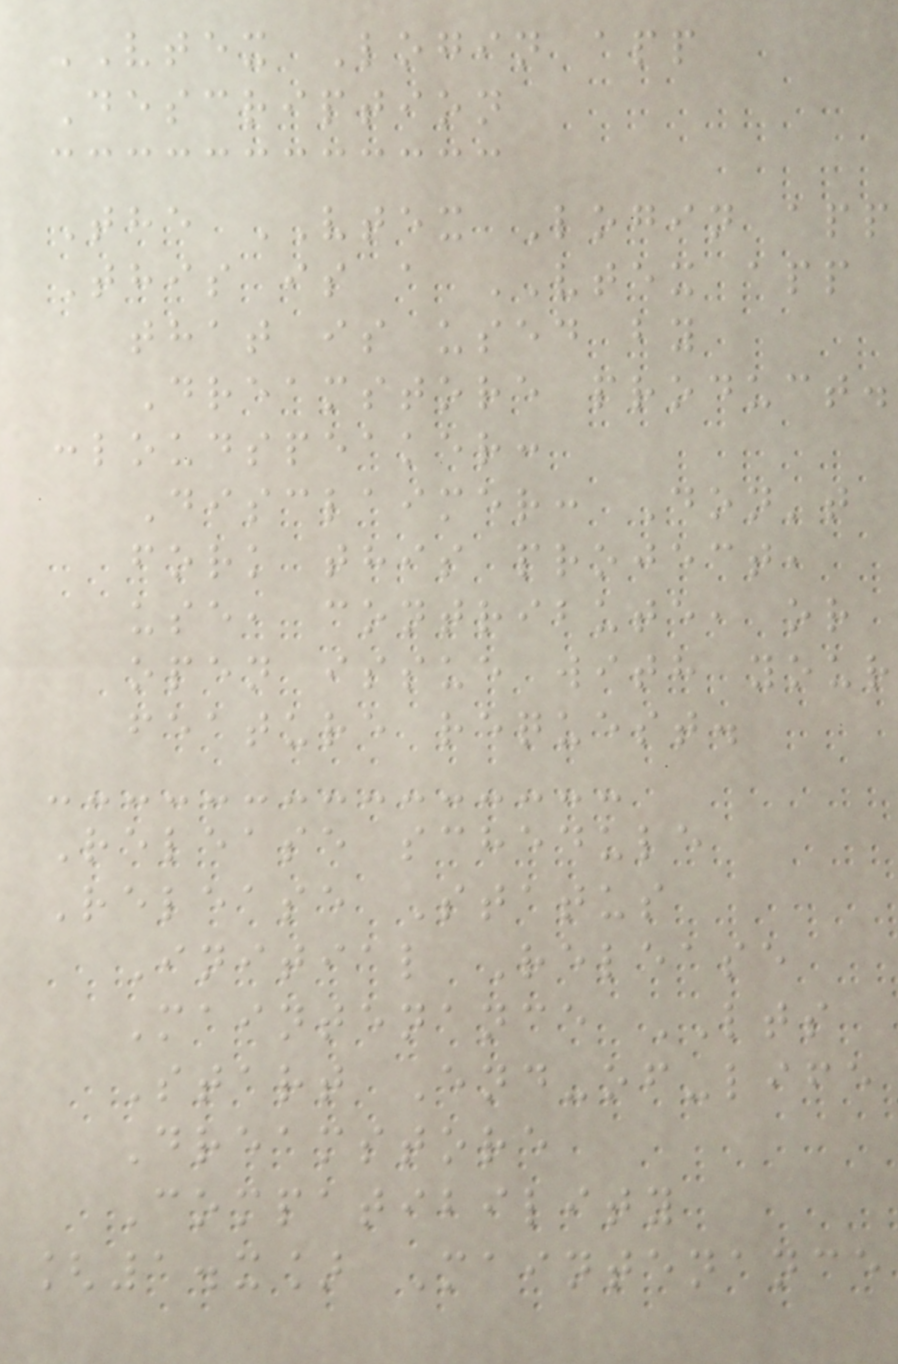VTEX Login app
Description
The VTEX Login app
This is a VTEX app
that is used by
Dreamstore product.
:loudspeaker:
Disclaimer: Don't
fork this project,
use, contribute, or
open issue with your
feature request.
Release schedule
Release Status
Initial Release
Maintenance LTS
Start End-of-life
Dreamstore
Compatibility
[1.x] Maintenance
